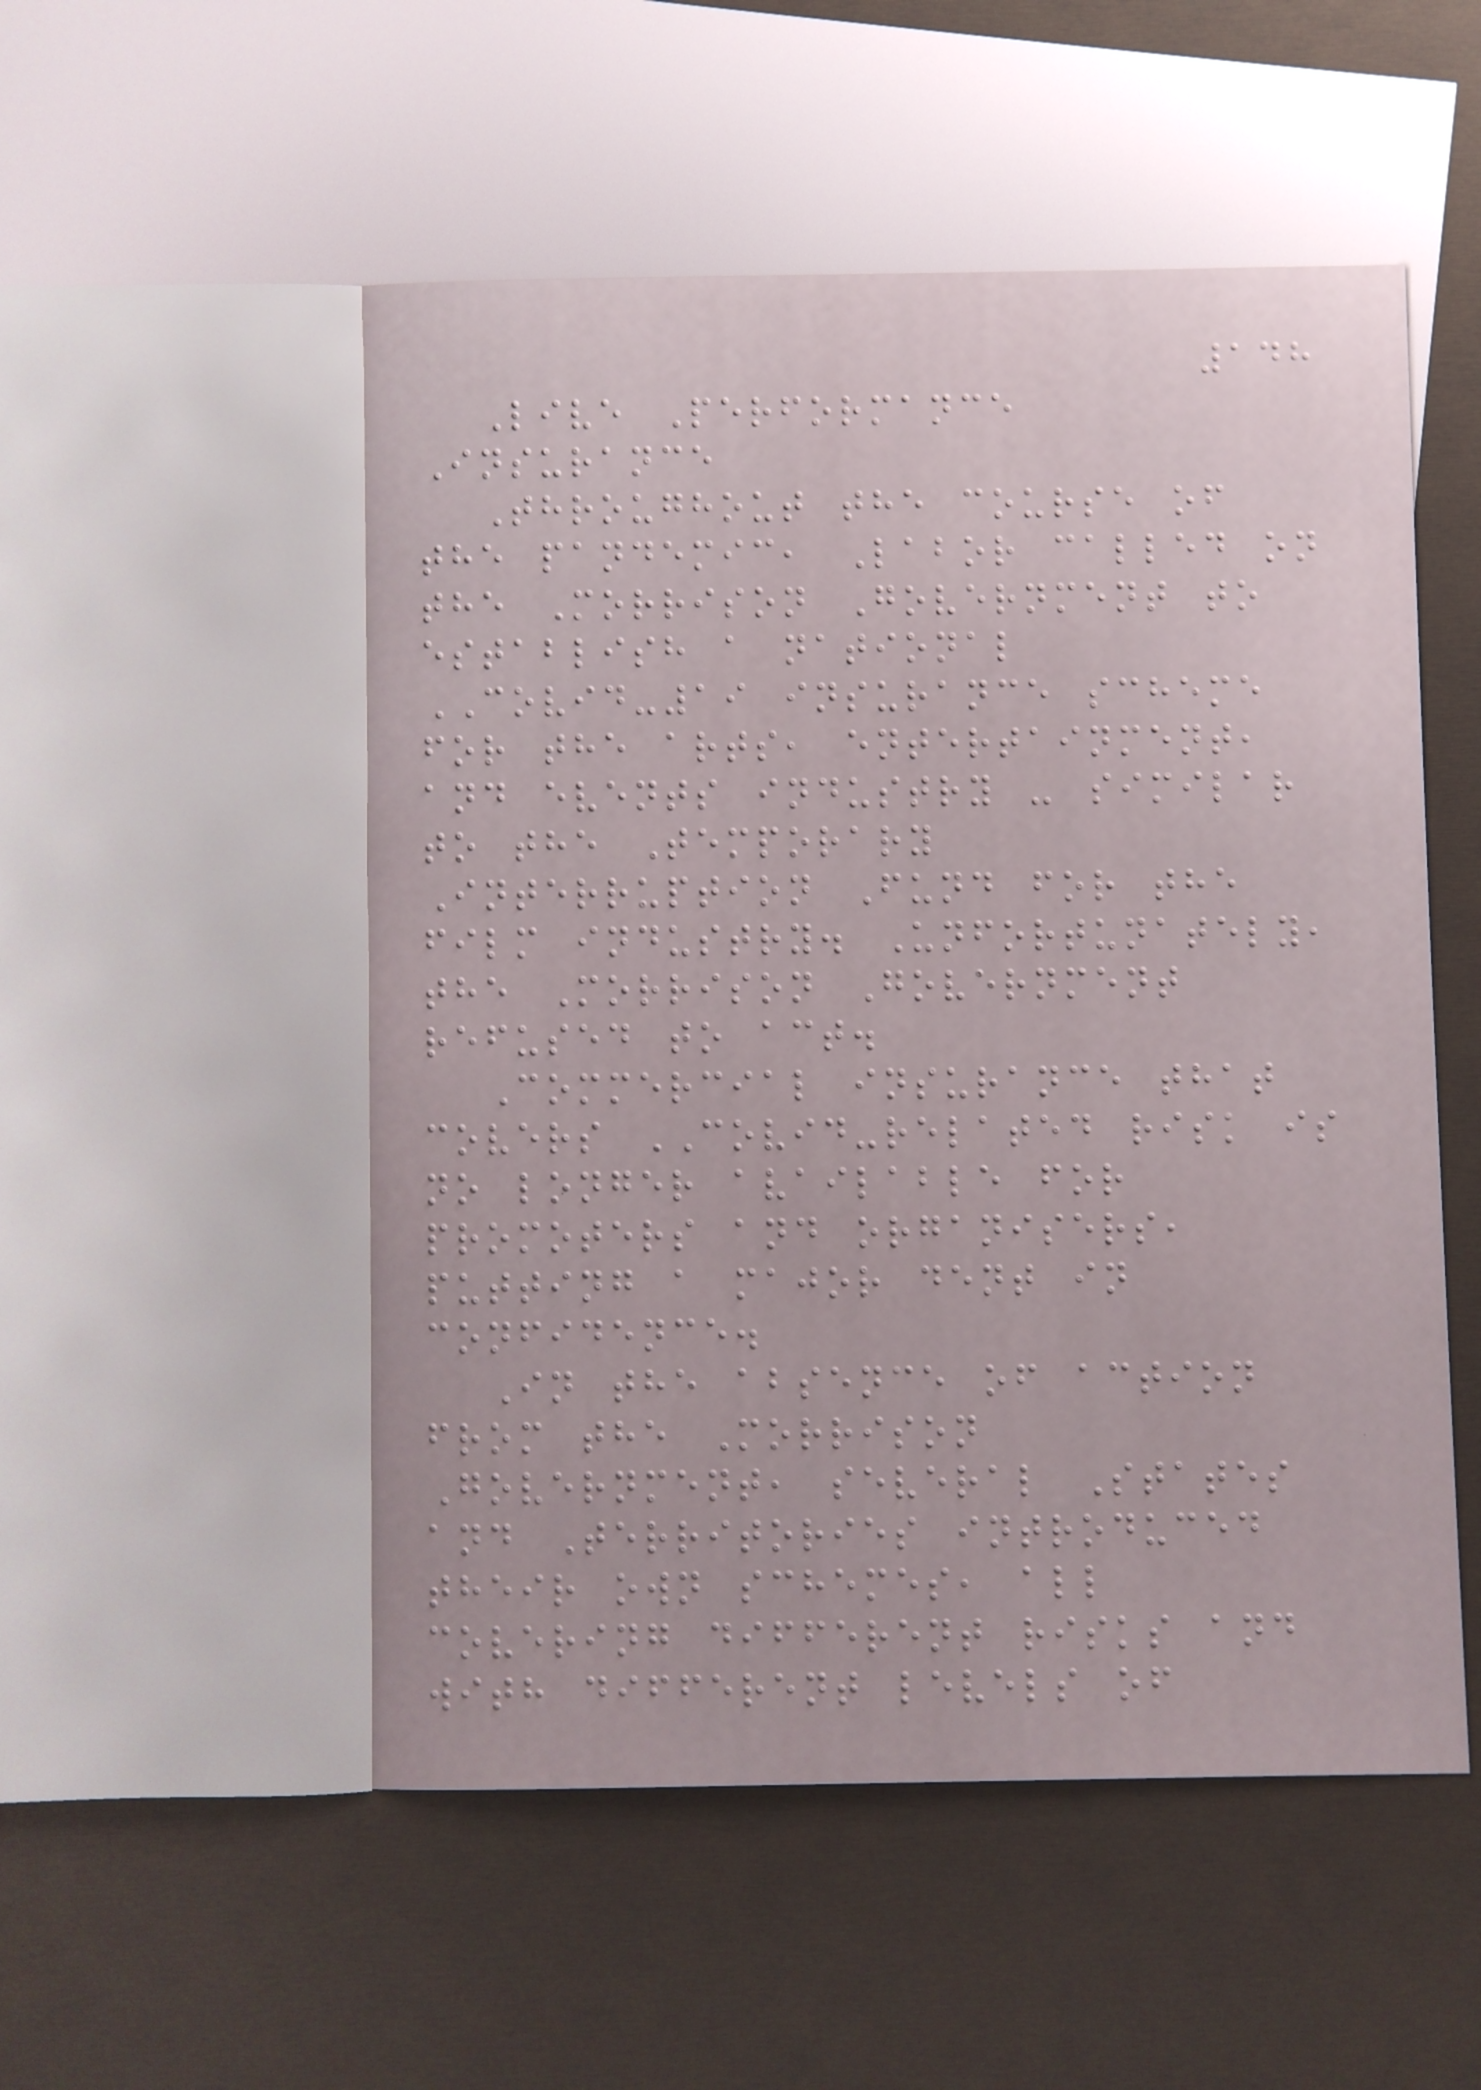148
Live Performance
Insurance
Throughout the course of
the pandemic, Labor called on
the Morrison Government to
establish a national
COVID-19 insurance scheme
for the arts, entertainment,
and events industry - similar
to the Temporary
Interruption Fund for the
film industry. Unfortunately,
the Morrison Government
refused to act.
Commercial insurance that
covers COVID-related risk is
no longer available for
promoters and organisers,
putting a major dent in
confidence.
In the absence of action
from the Morrison
Government, several States
and Territories introduced
their own schemes, all
covering different risks and
with different levels of
